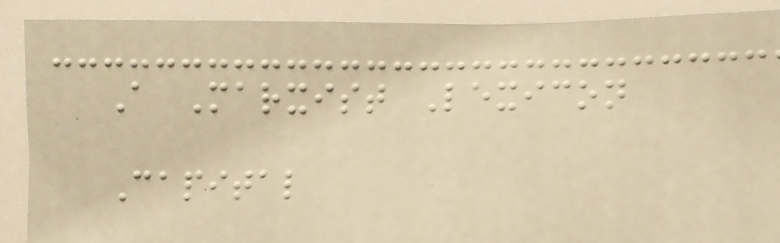A Marxist Lexicon
Capital
